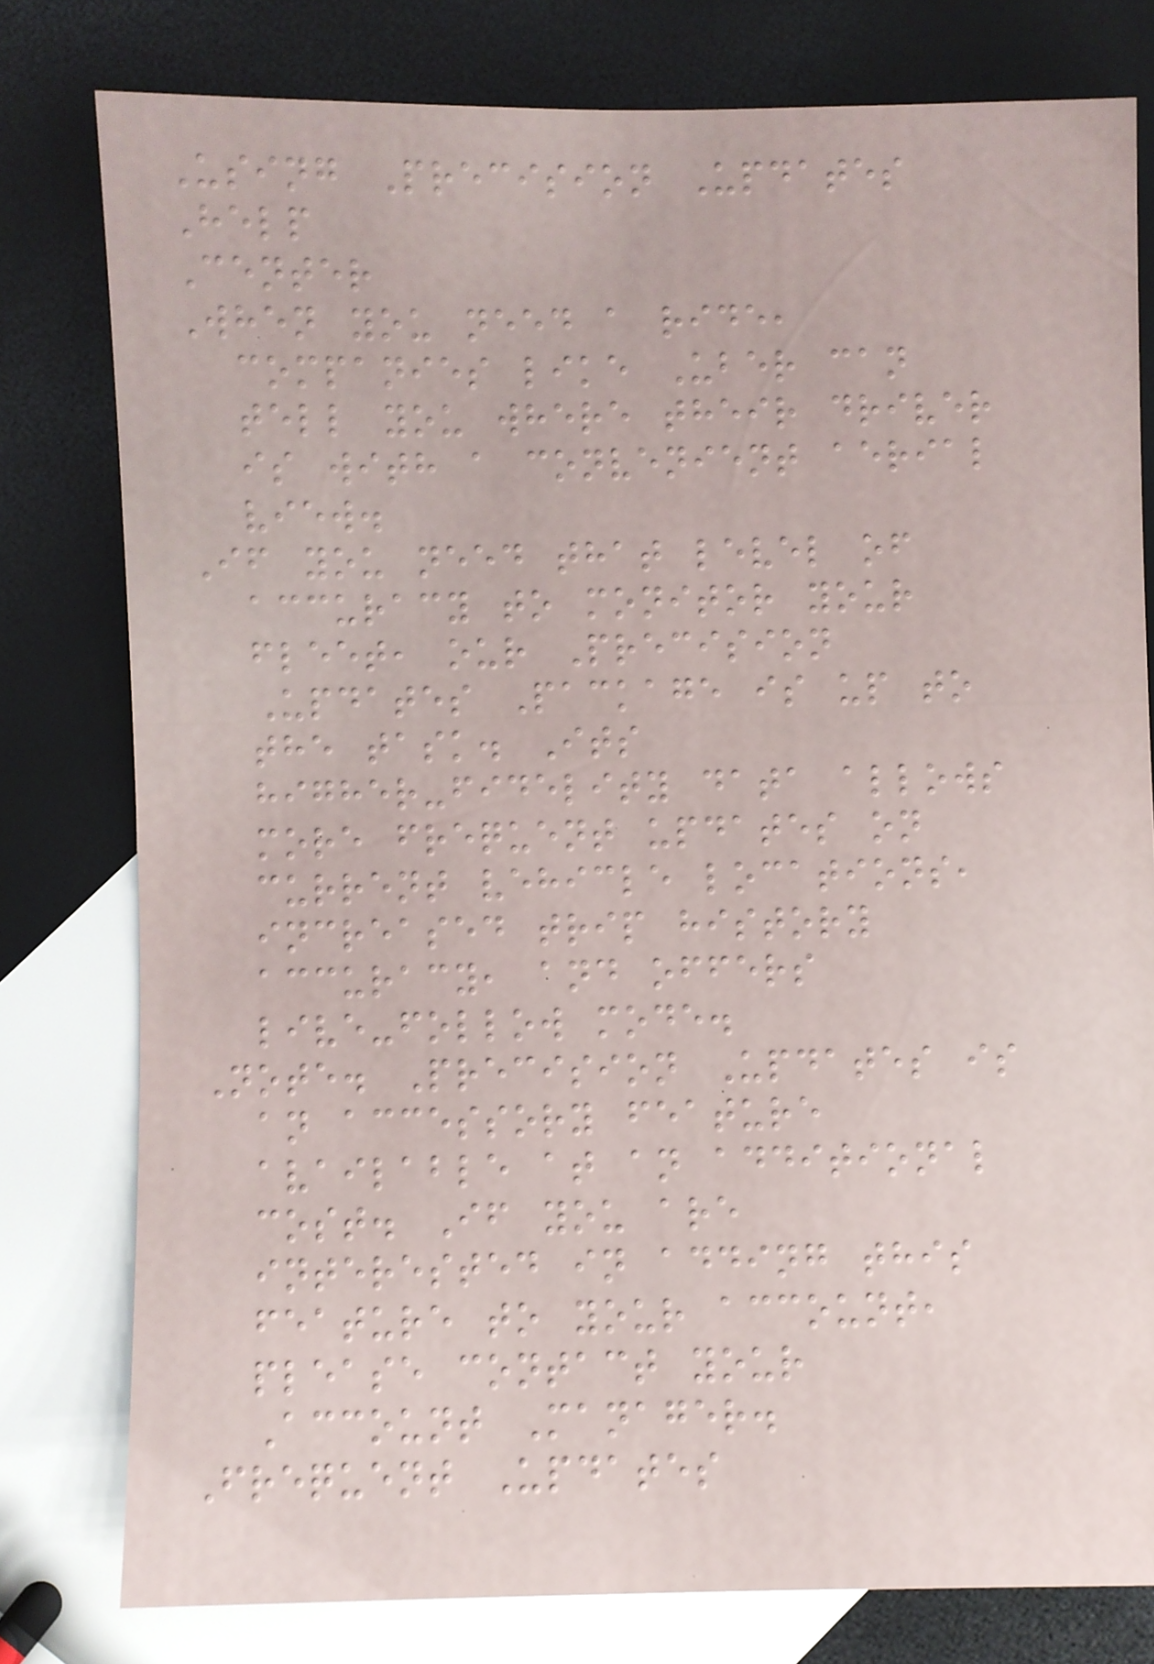Using Precision Updates
Help
Center
When you need a ride,
companies like Uber can
tell you where their driver
is with a convenient aerial
view.
If you need that level of
accuracy to monitor your
fleet, our Precision
Updates Package is up to
the task. Its
higher-fidelity data allows
more frequent updates on
current vehicle locations,
increased trip history
accuracy, and offers
live-follow mode.
Note. Precision Updates is
an accessory feature
available at an additional
cost. If you are
interested in adding this
feature to your account,
please contact your
Account Manager.
Frequent Updates
